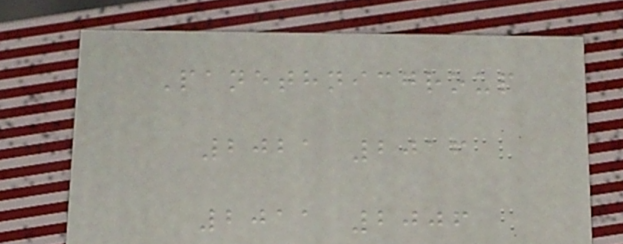Panethnicgroup
2021 2016
2011 2006
